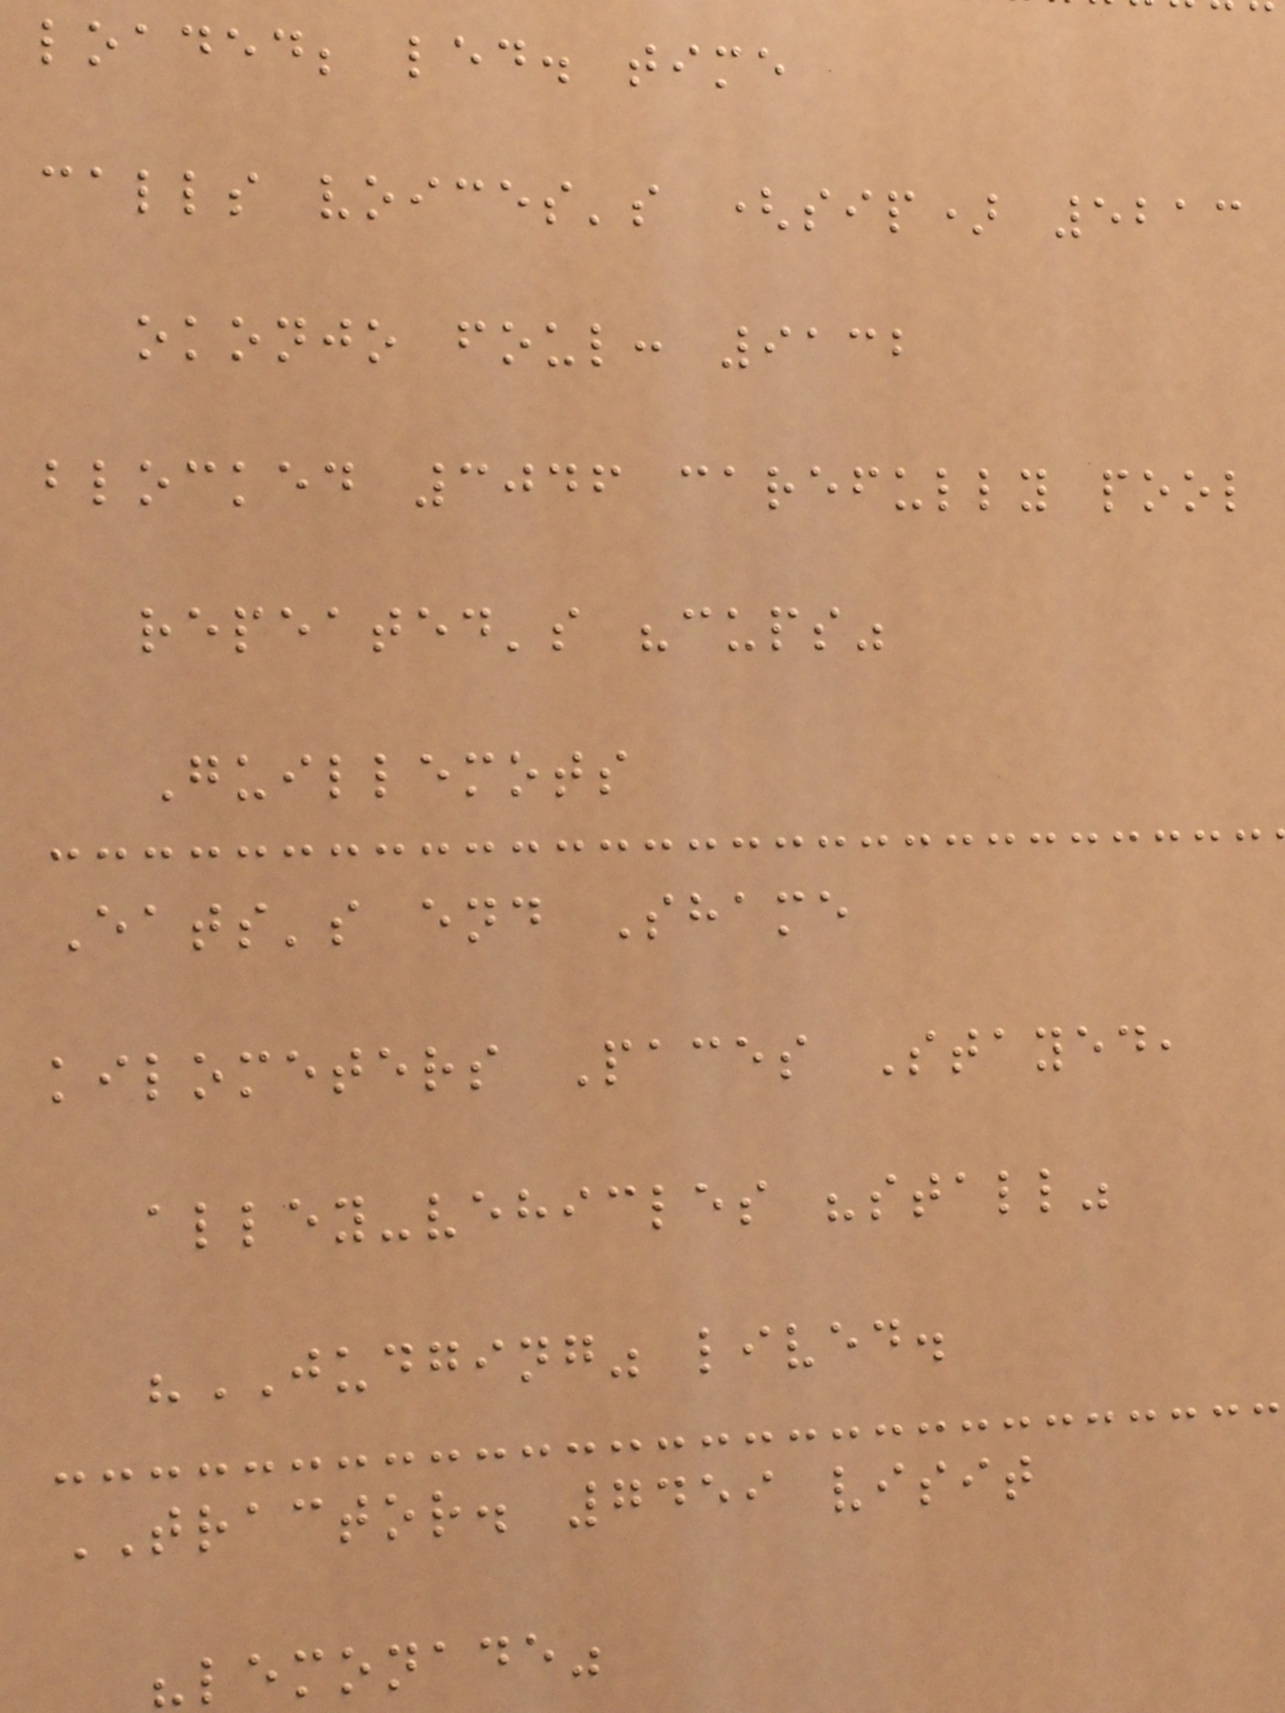loaded; led. time
calls voices's (sip) 5213
okonjo foul: 9132
blocked 3046 carefully pool
repeated's "cups"
Guillemots
Eats's end Shame
kilometers Paces Stayed,
alley-vehicles "stall"
"JUDGING" lived.
TRACTOR. 7459 visit
"lemonade"
